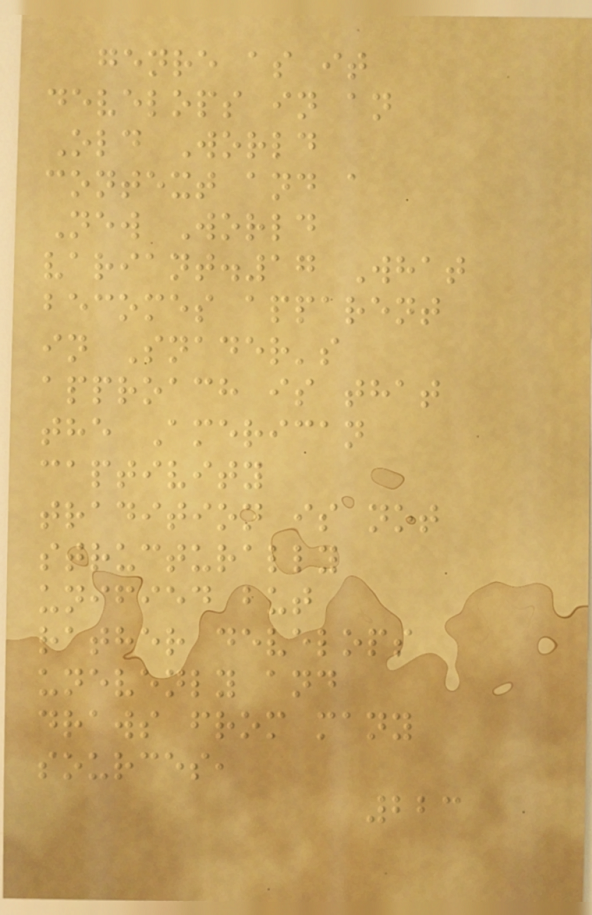genre as it
develops in an
Old World
context and a
New World
variant.17 What
becomes apparent
in Snader's
approach is that
the American
captivity
tradition is not
structurally
unified but
rather develops
unevenly and
draws from many
sources,
223
